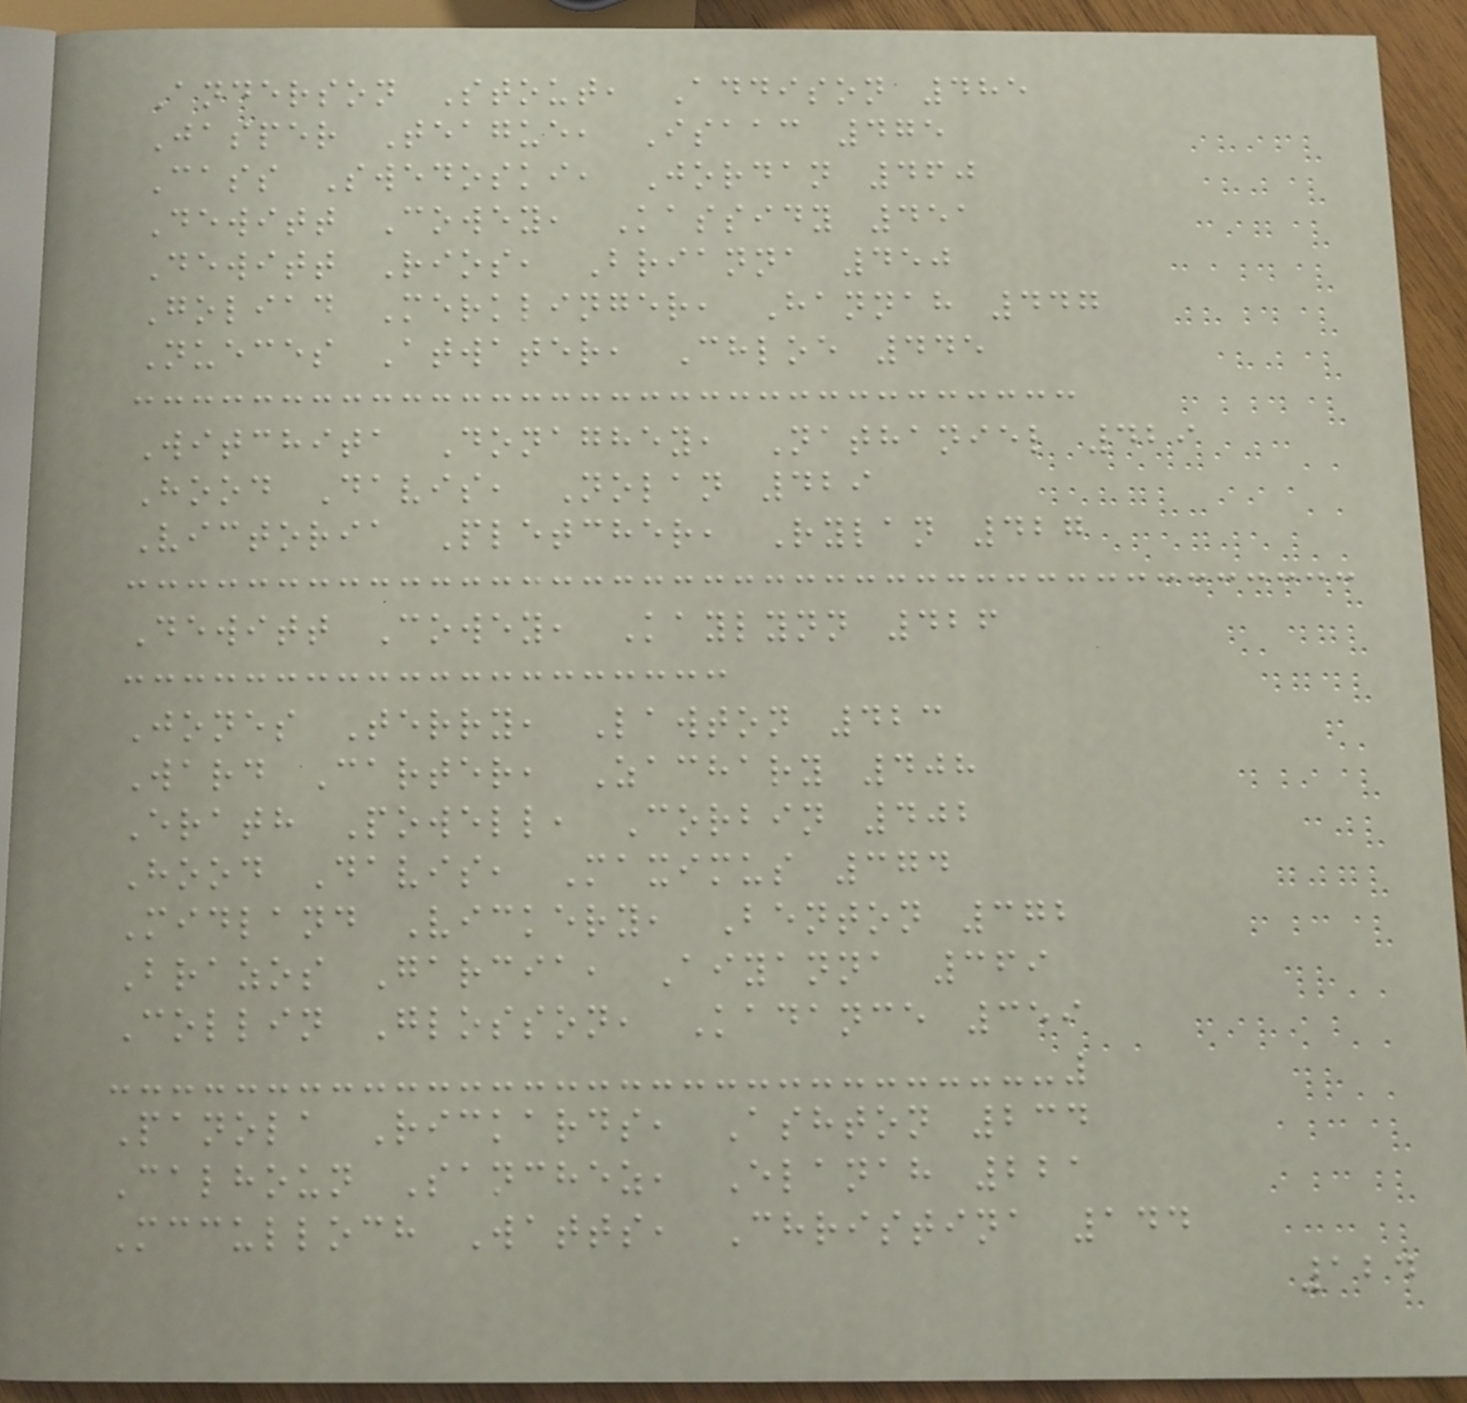Anderson Stout, Addison 485
Jasper Teague, Isaac 475
Cass Swedoski, Jordan 460
Dewitt Cowey, Kassidy 451
Dewitt Rios, Brianna 450
Goliad Merklinger, Hannah 447
Nueces Atwater, Chloe 445
Witchita Donaghey, Nathaniel 429
Hood Davis, Nolan 429
Victoria Pletcher, Rylan 427
Dewitt Cowey, Kaylynn 426
Jones Terry, Lawton 423
Ward Carter, Zachary 408
Erath Powell, Corbin 402
Hood Davis, Maximus 374
Midland Vickery, Benton 372
Brazos Garcia, Aiyanna 369
Collin Glosson, Kadance 359
Panola Rickards, Ashton 234
Calhoun Sanchez, Elanah 221
Mcculloch Watts, Christina 144
124
